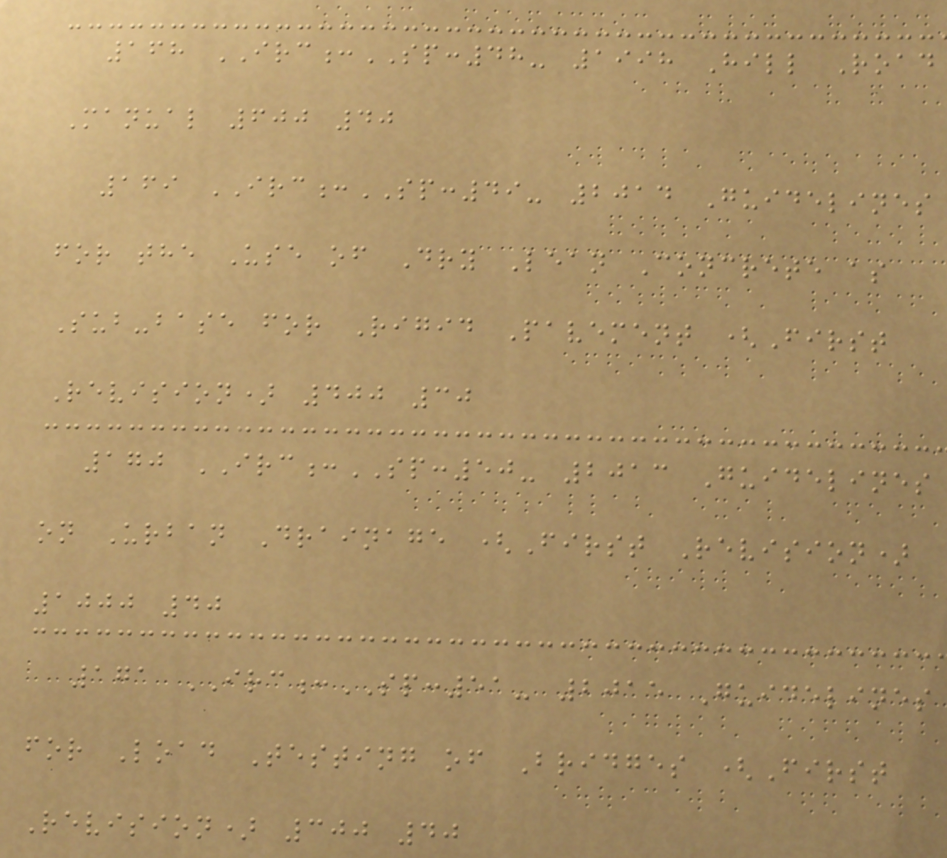168 IRC:SP:48- 1998 Hill Road
Manual 600 40
169 IRC:SP:49- 2014 Guidelines
for the Use of Dry Lean Concrete as
Sub-base for Rigid Pavement (First
Revision) 400 30
170 IRC:SP:50- 2013 Guidelines
on Urban Drainage (First Revision)
1000 40
171 IRC:SP:51- 2015 Guidelines
for Load Testing of Bridges (First
Revision) 300 40
